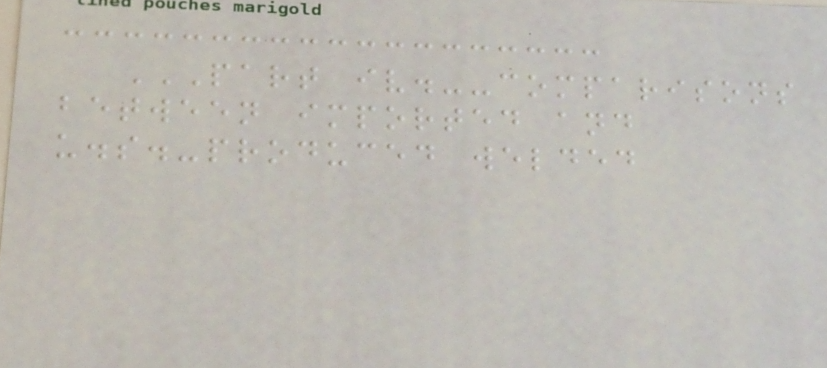PART IV.--COMPARISONS
BETWEEN IMPORTED AND
U.S.-PRODUCED WELDED
